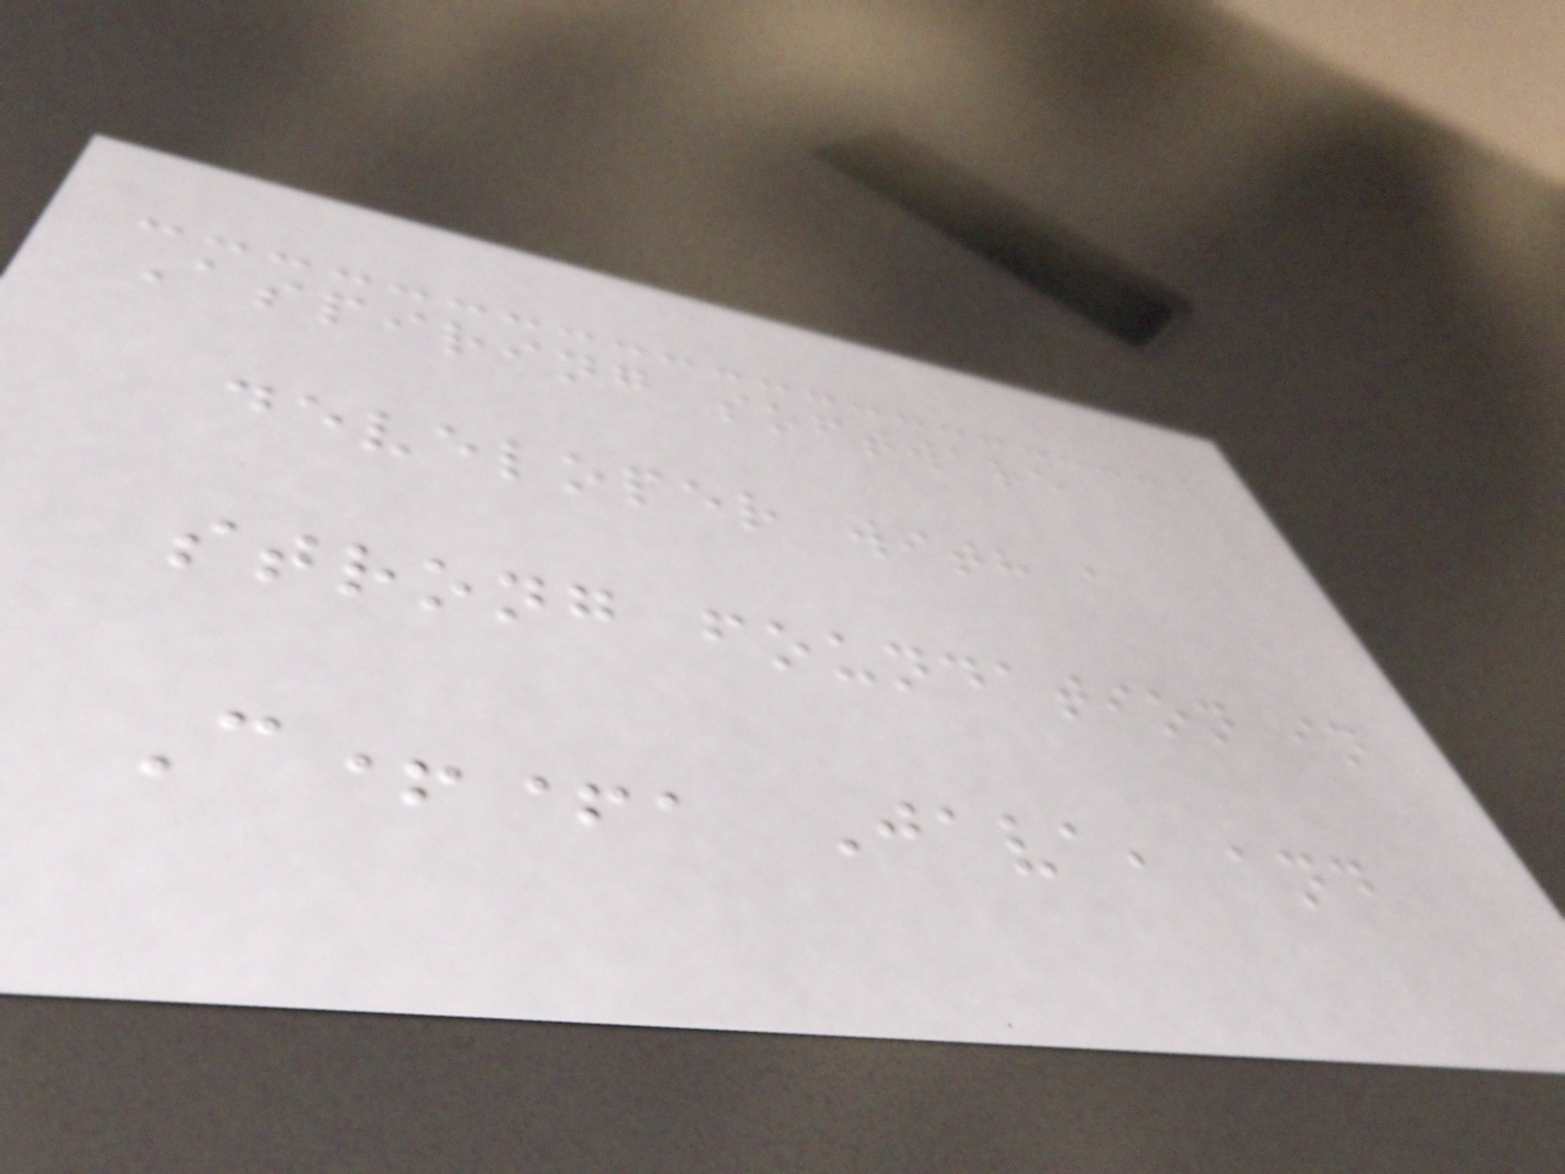Aspiring software
developer with a
strong foundation in
C++, Java, and
